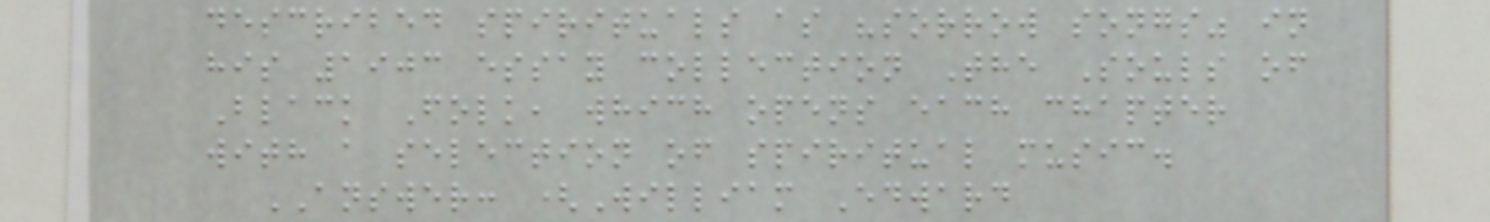described spirituals as "sorrow songs" in
his 1903 essay collection The Souls of
Black Folk, which opens each chapter
with a selection of spiritual music.
ANSWER: (William Edward
